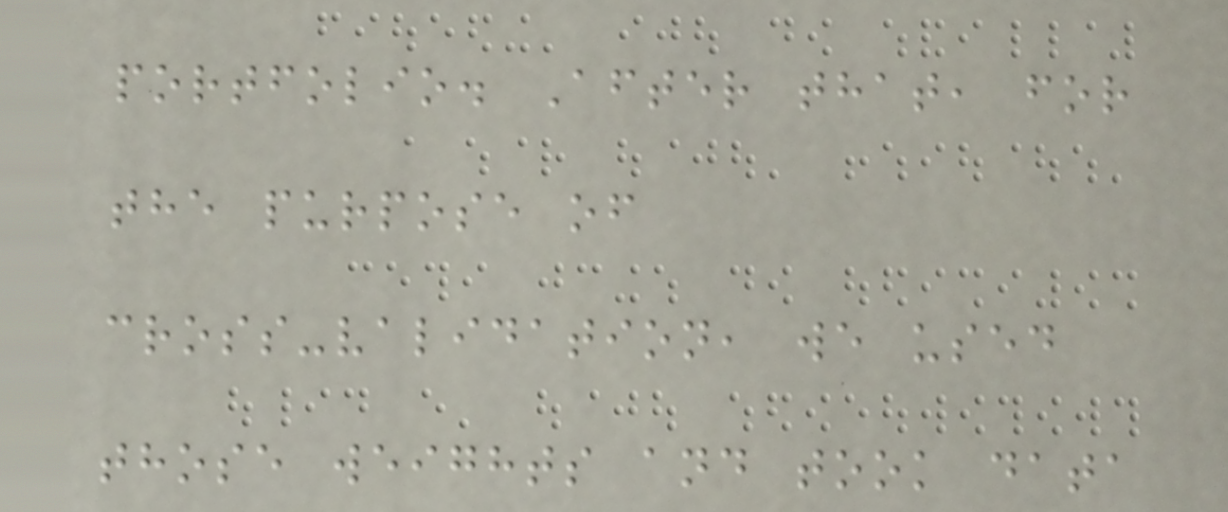portfolio. After that, for
the purpose of
cross-validation, we used
those weights and took data
